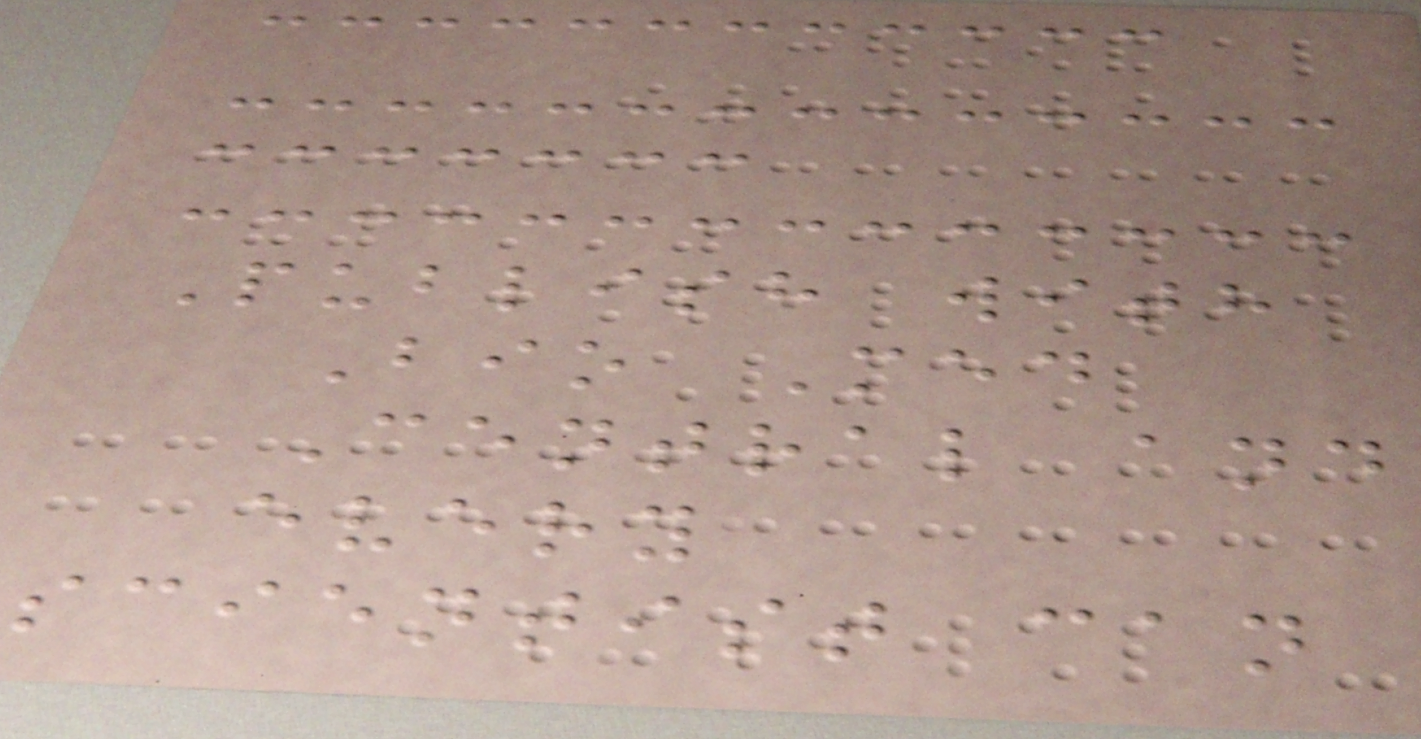Publish with
Bio Med
Central and
every
scientist can
